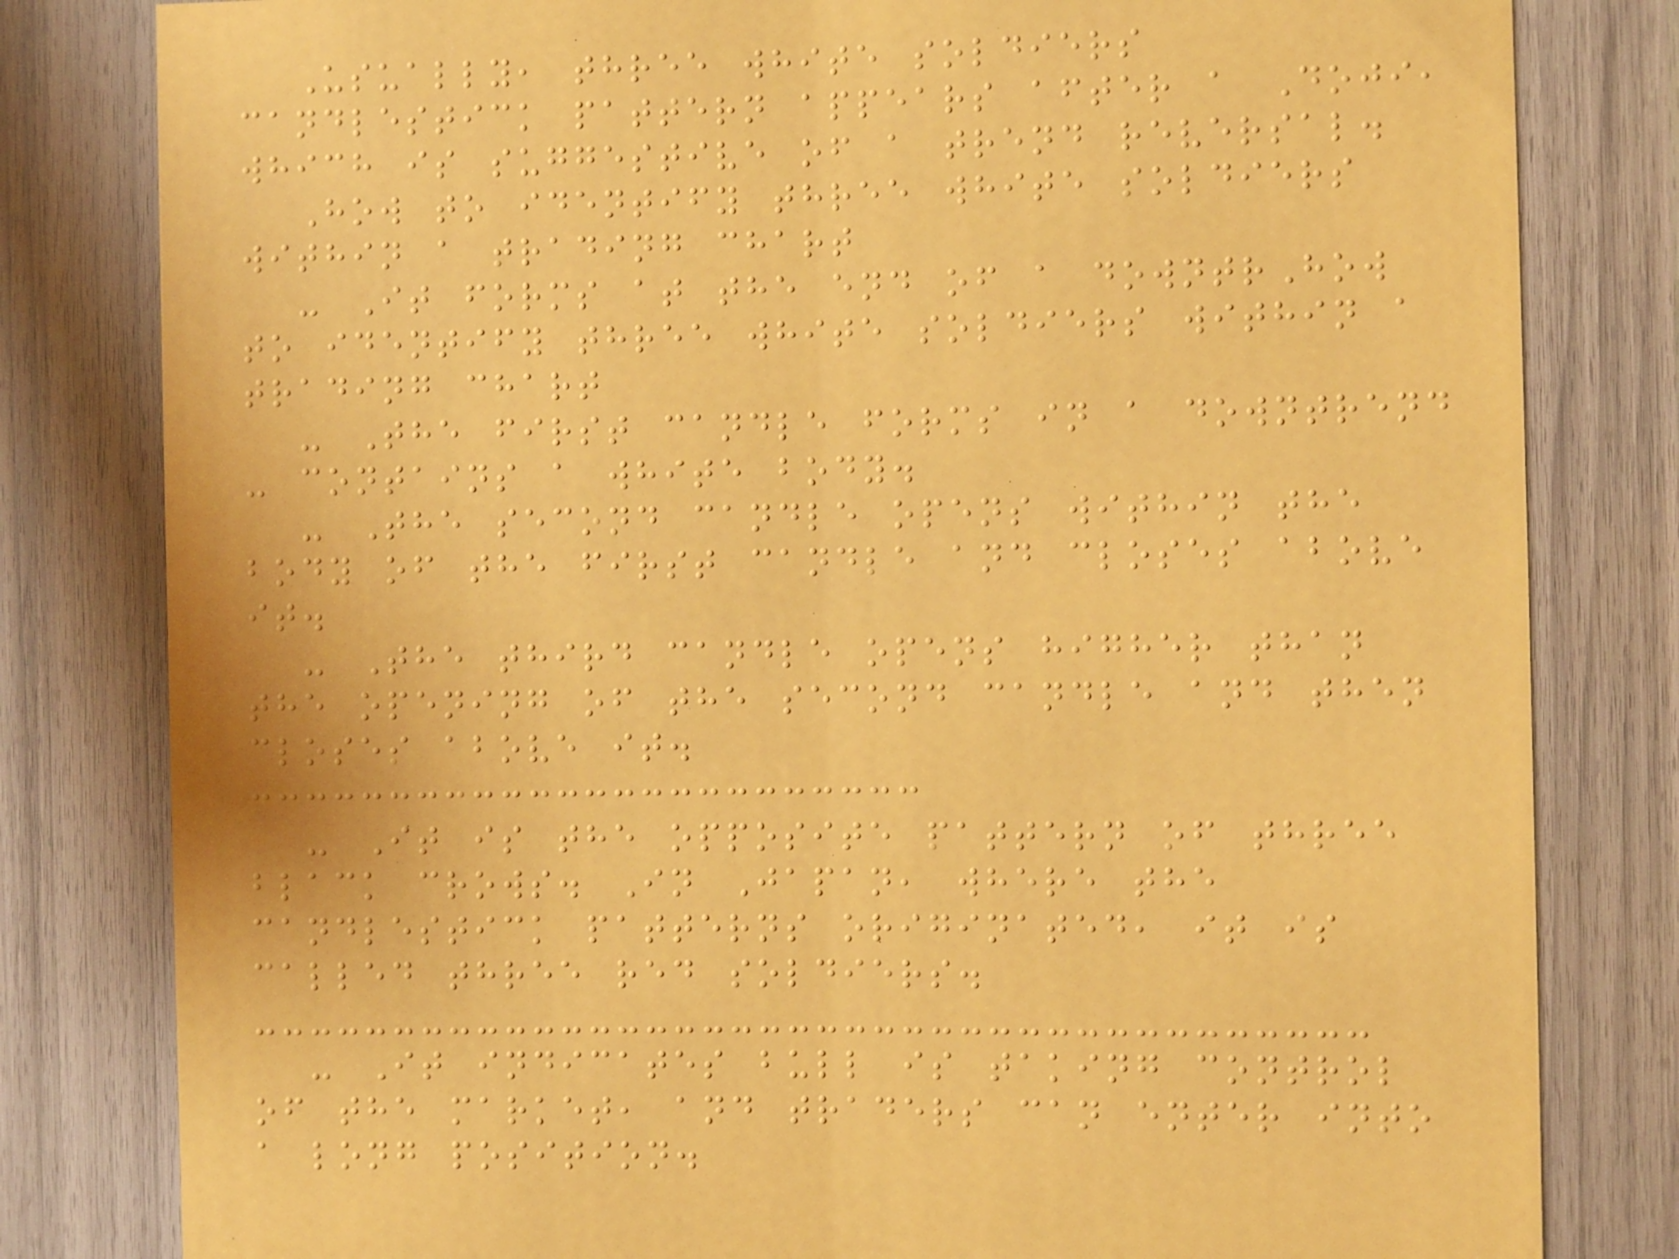Usually, three white soldiers
candlestick pattern appears after a Doji,
which is suggestive of a trend reversal.
How to identify three white soldiers
within a trading chart
- It forms at the end of a downtrHow
to identify three white soldiers within a
trading chart
- The first candle forms in a downtrend
- contains a white body.
- The second candle opens within the
body of the first candle and closes above
it.
- The third candle opens higher than
the opening of the second candle and then
closes above it.
- It is the opposite pattern of three
black crows. In Japan, where the
candlestick patterns originated, it is
called three red soldiers.
- It indicates bull is taking control
of the market, and traders can enter into
a long position.
